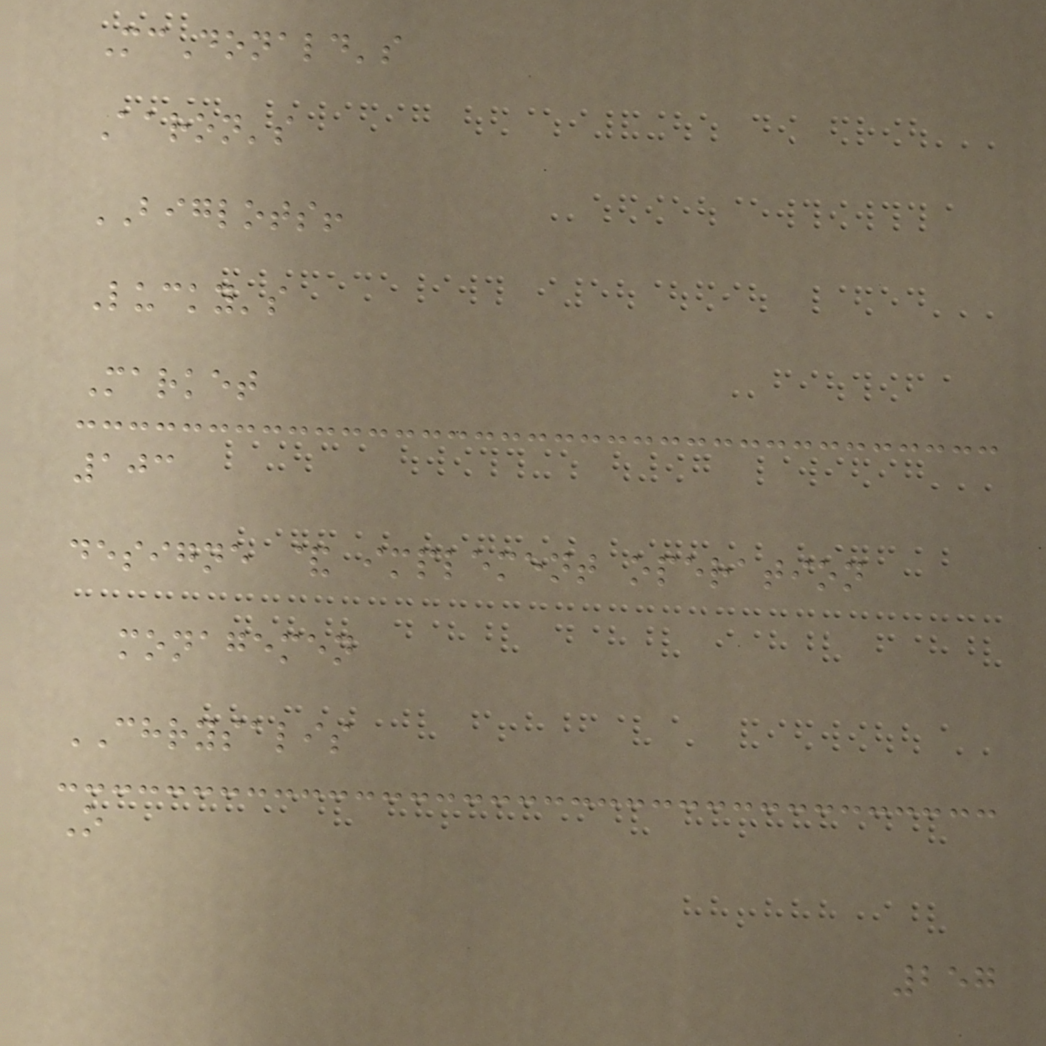McDonald's
Aaron's
BIGLOTS!
Lucky's
Market
103
designe & implement operation
monagemen
CHRYSALIS
O
257
